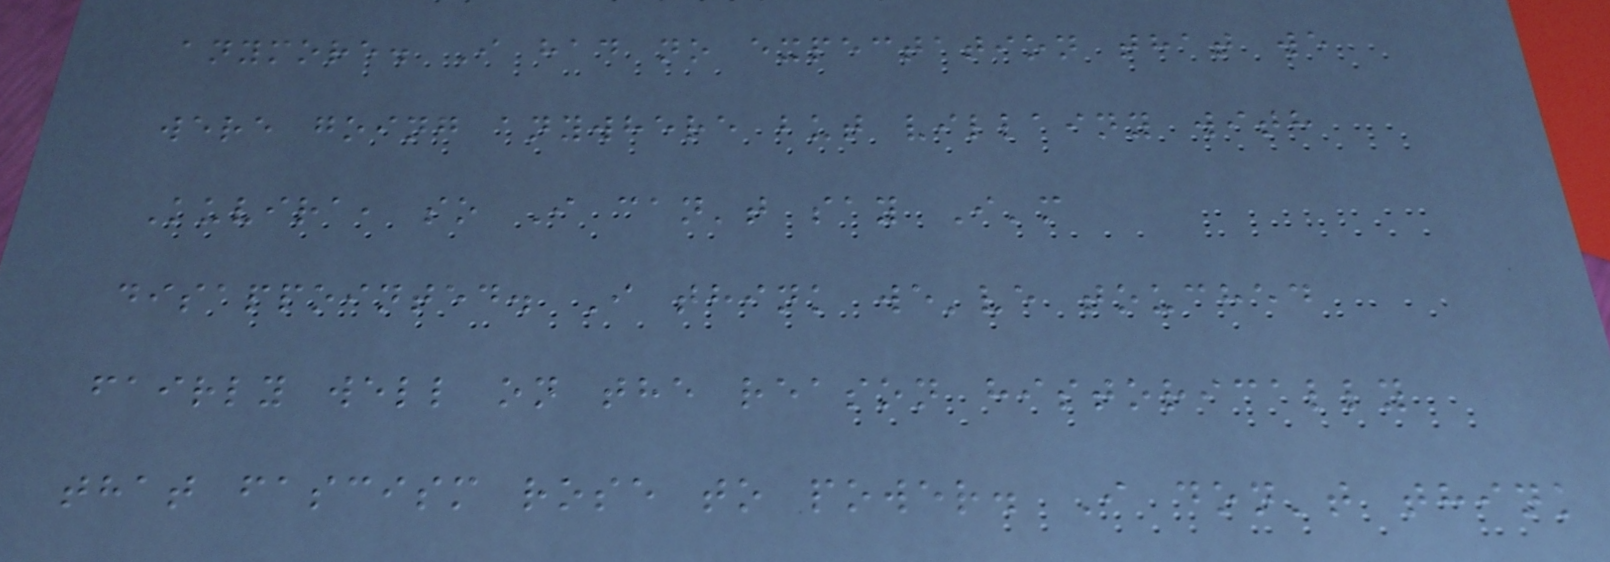anymore. I had no expectation that we
were going anywhere but villainy with
Kuvira, so I can't say I'm
disappointed. I think we've touched
fairly well on the reason historically
that fascism rose to power. I don't think
